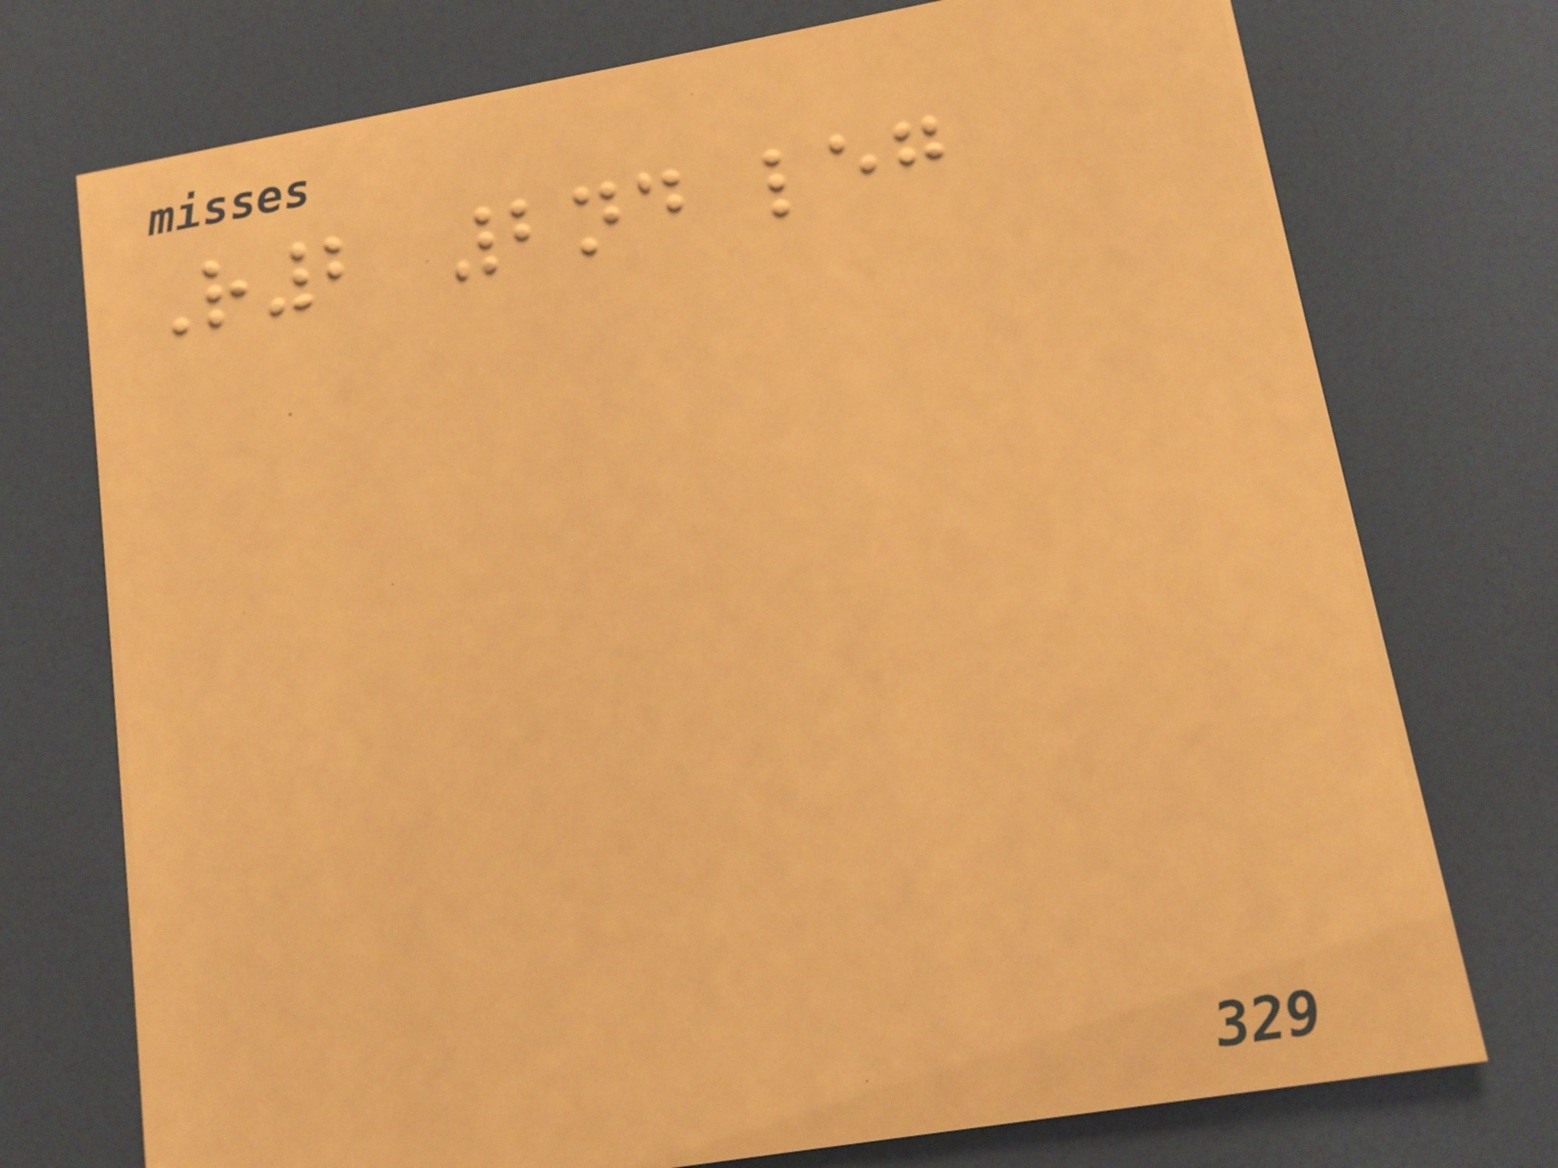R2 2nd leg
